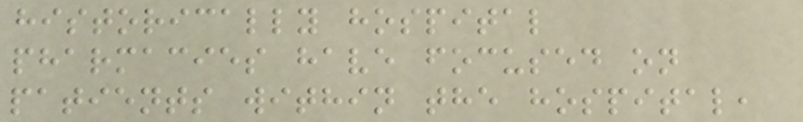historically hospital
pharmacies have focused on
patients within the hospital,
